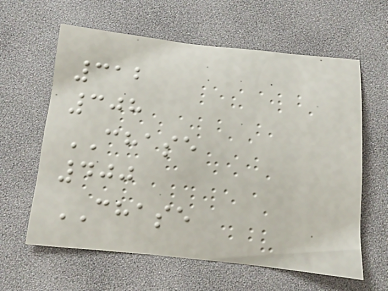312
308
CHASE
400
CHASE
